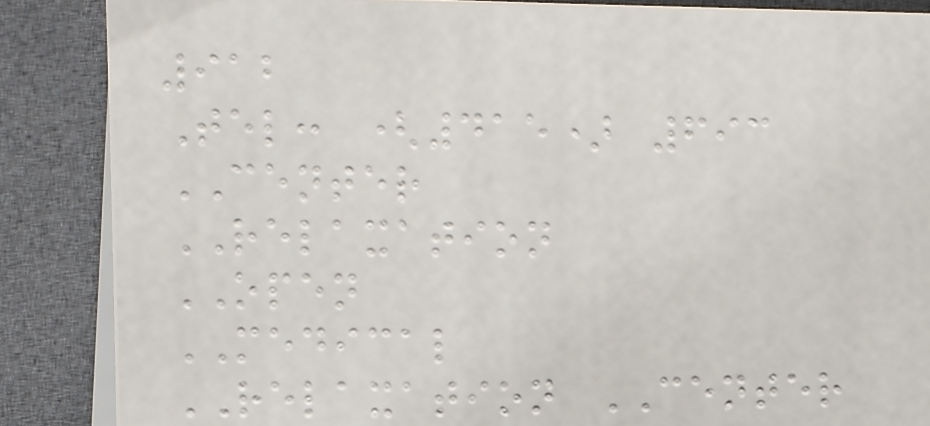912
Tel: (415) 693
CENTER
RELAXATION
OPEN
MEDICAL
RELAXATION CENTER
